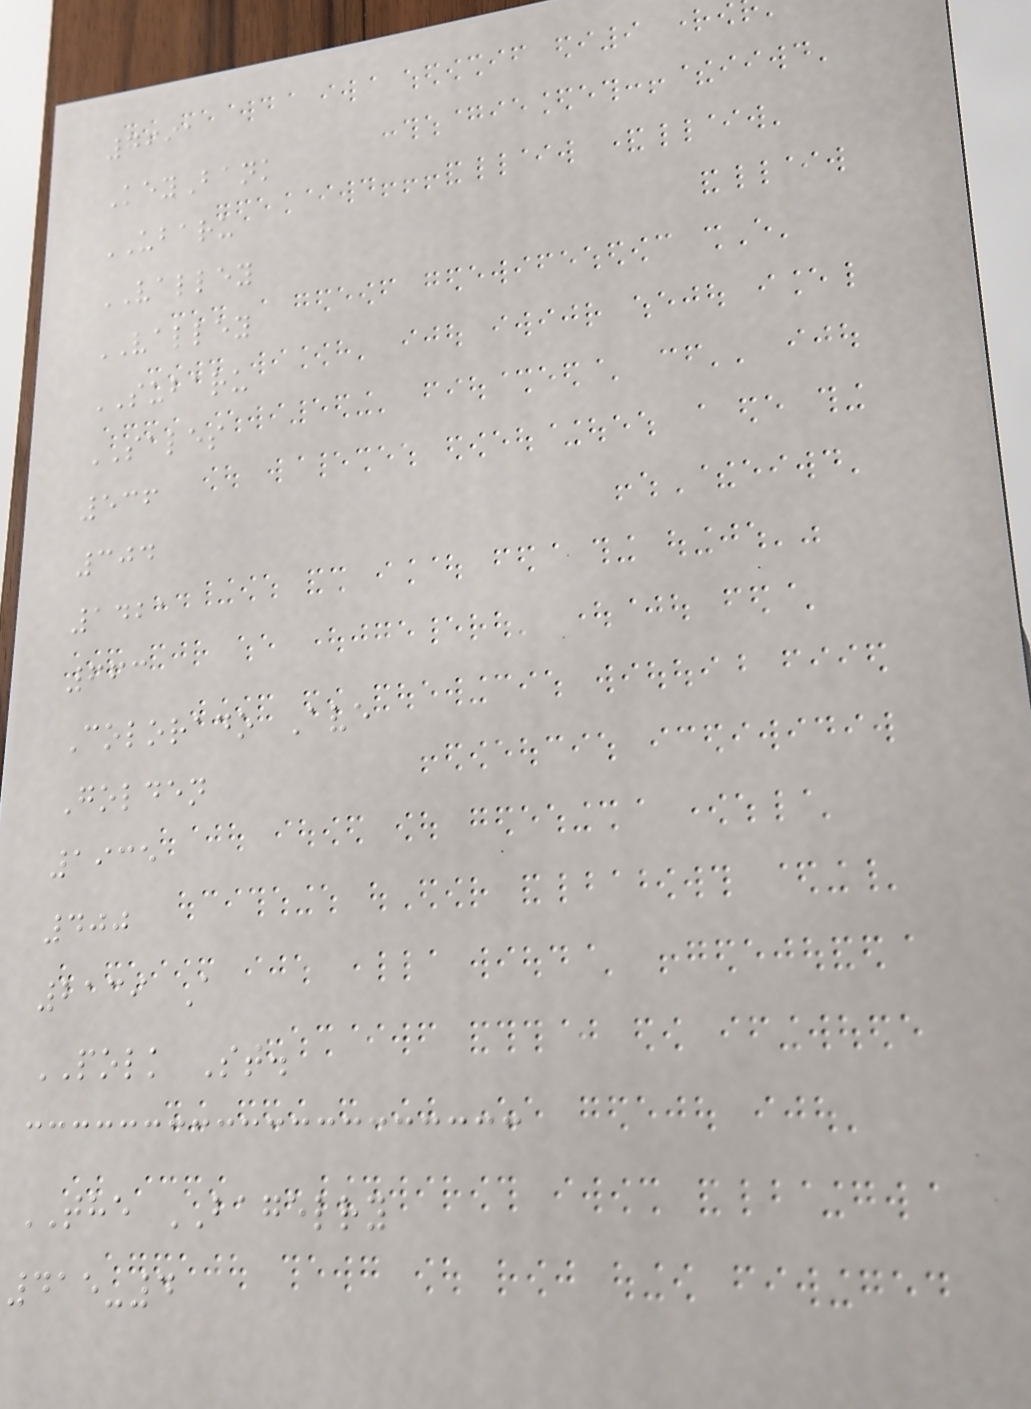7691
KeyBank
UBARU
VALLEY
VALLEY
SUBARU
SALES
536
304
1421
663
Colorado Ave
Golden
1935
400
2139 A
POLK St.
THE BAGELRY
415-4
